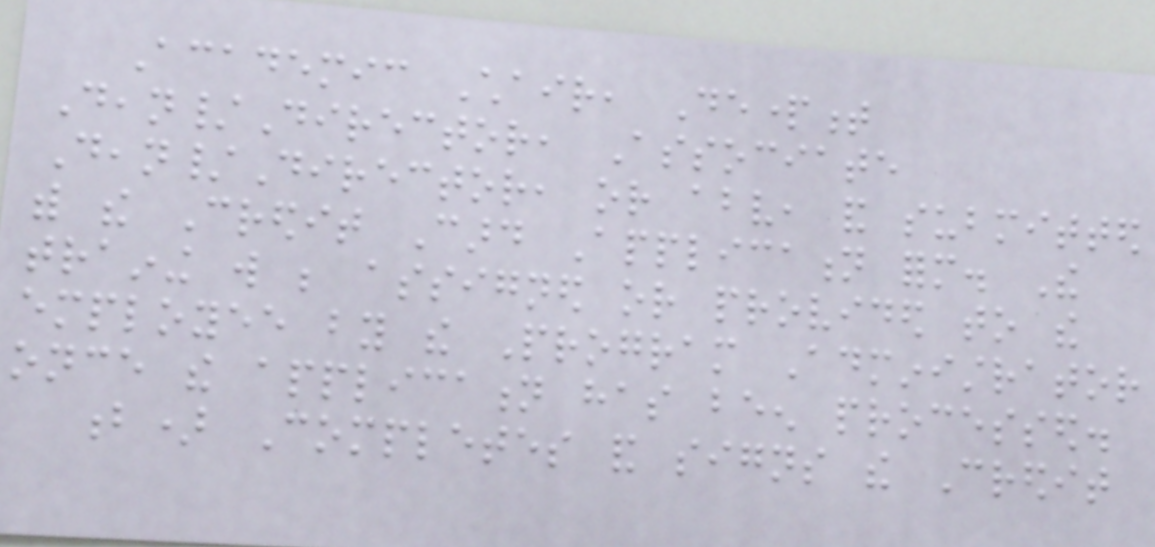Academic Chair, Department
Dean/Director, Associate
Dean/Director, or above, and submitted
with the Credit Card Application form. The
training will be assigned or provided to the
employee by the Program Administrator
once the application has been processed.
b) Completes and signs the Credit
